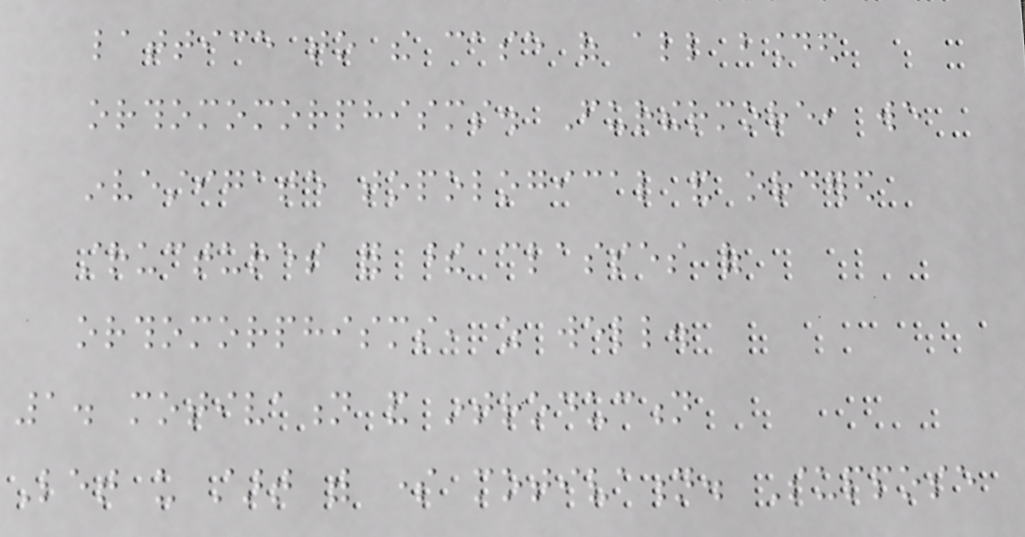lattice to the case of all bounded
orthomomorphisms. Furthermore, we
investigate topological and ordered
structures for these classes of
orthomorphisms, as well.
1. motivation and introduction
Let us start with some motivation. Suppose
